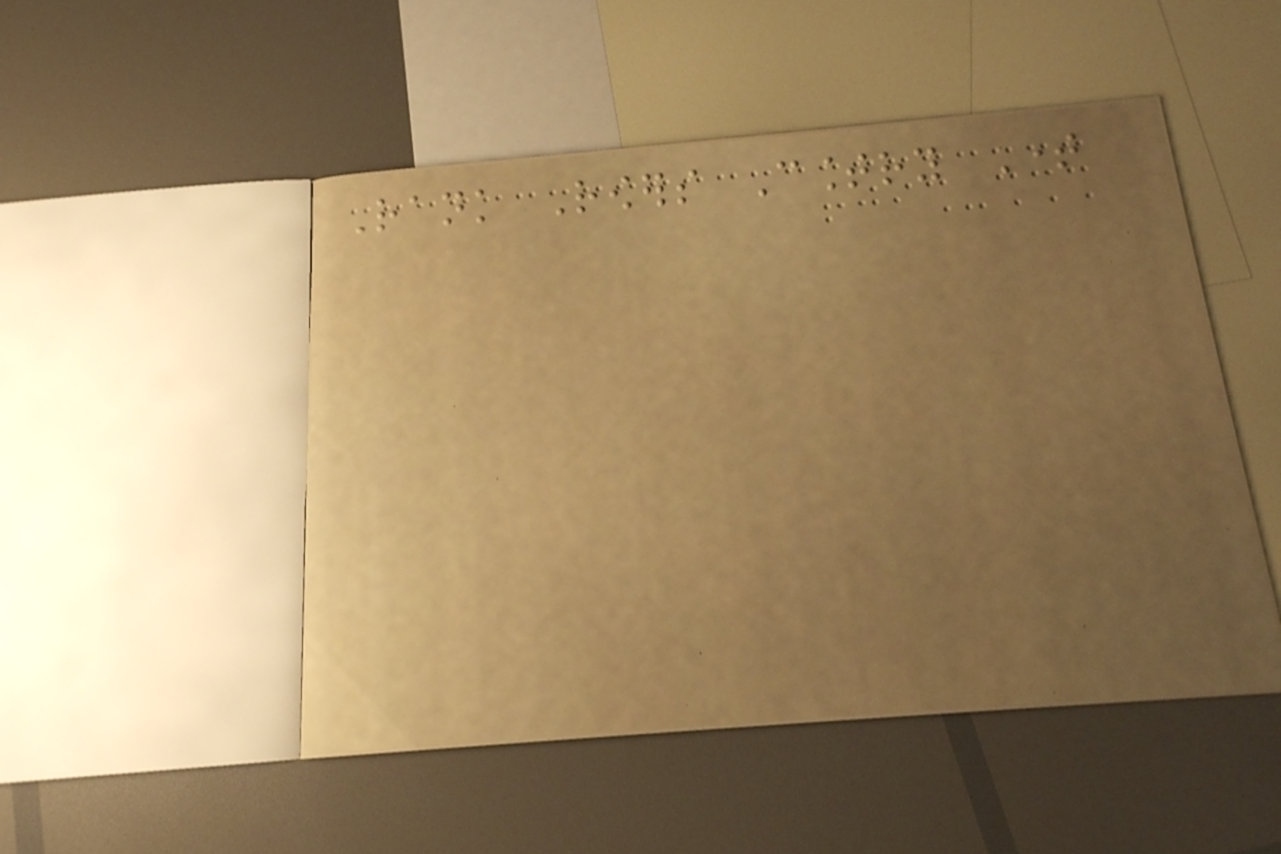Rank Rowers Country Time
